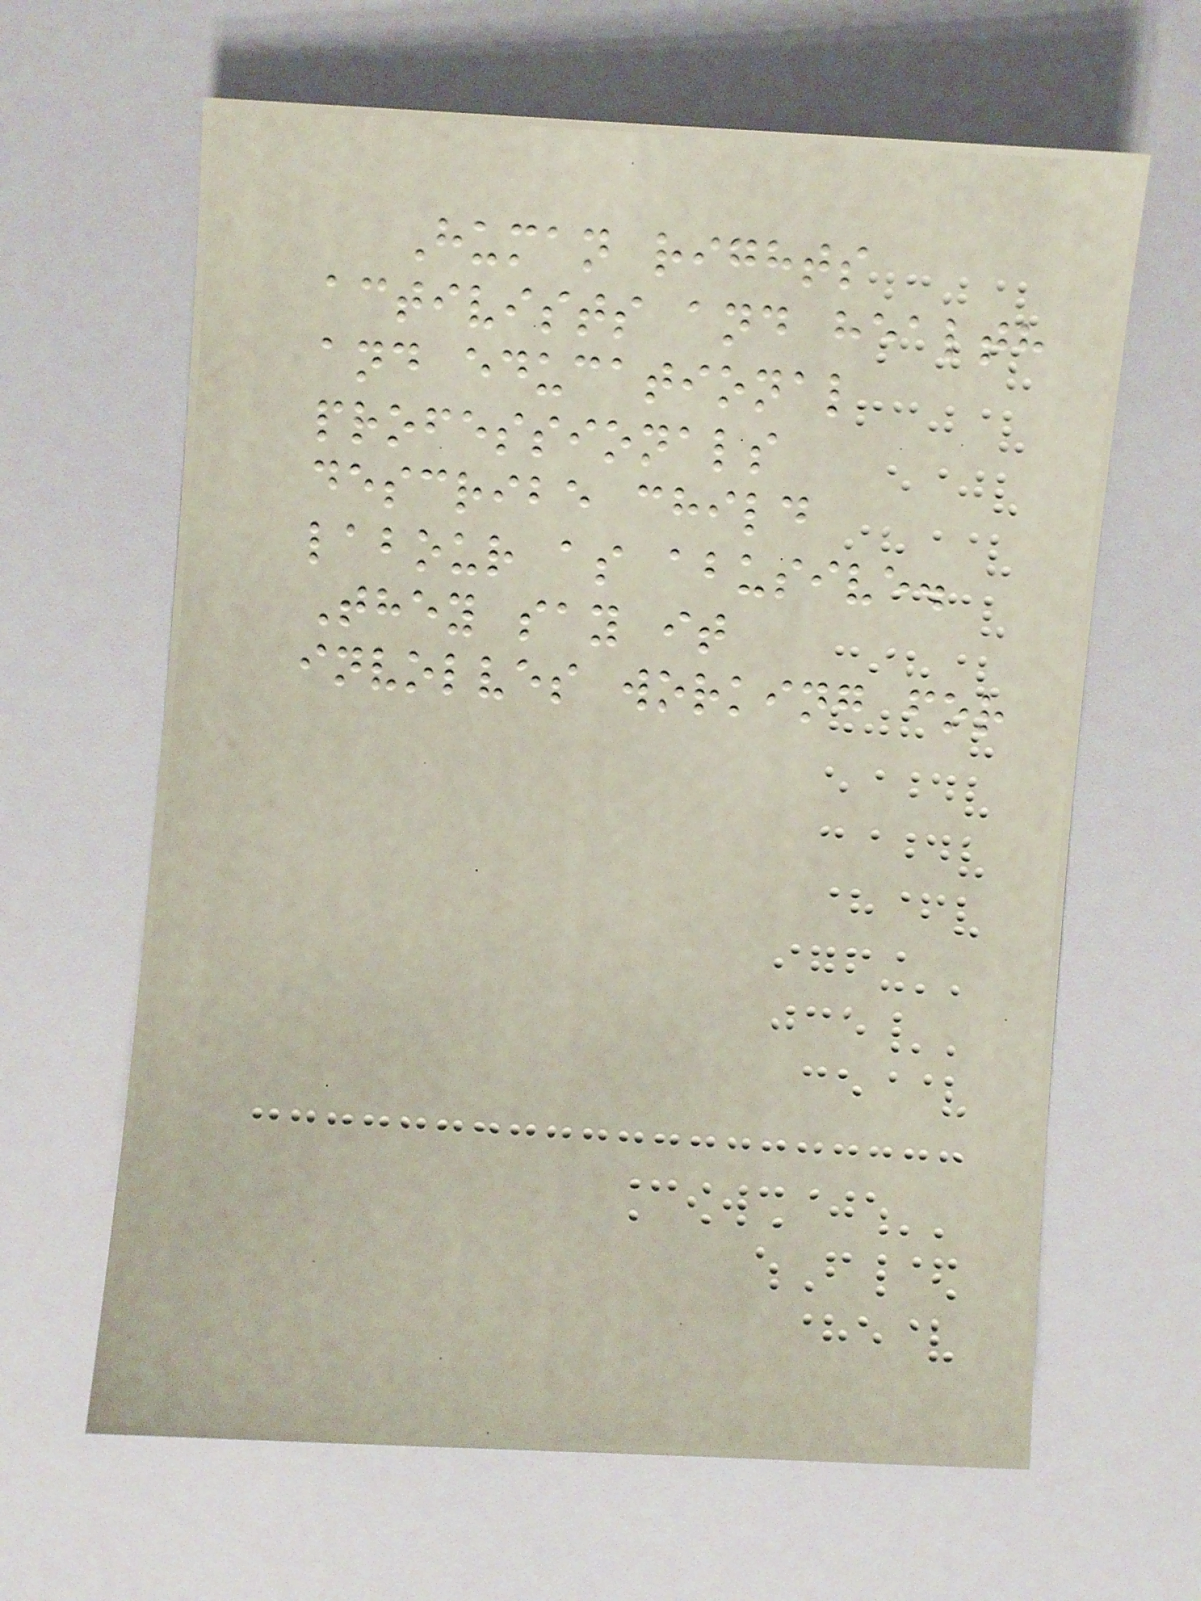Human rights
activists and health
and educational
professionals
describe child
labour as abusive.
They say it
involves working for
